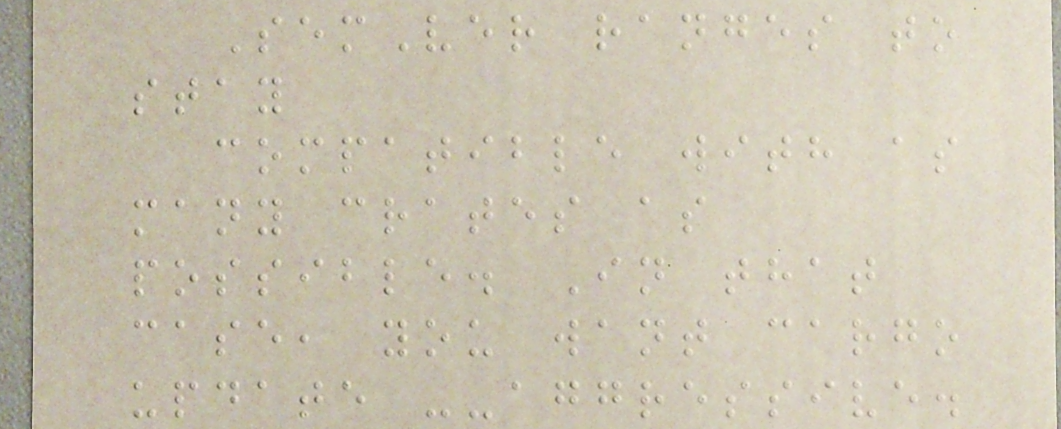SemVer ranges to
stay
compatible with as
many crates as
possible. In that
case, you want cargo
update --aggressive.
